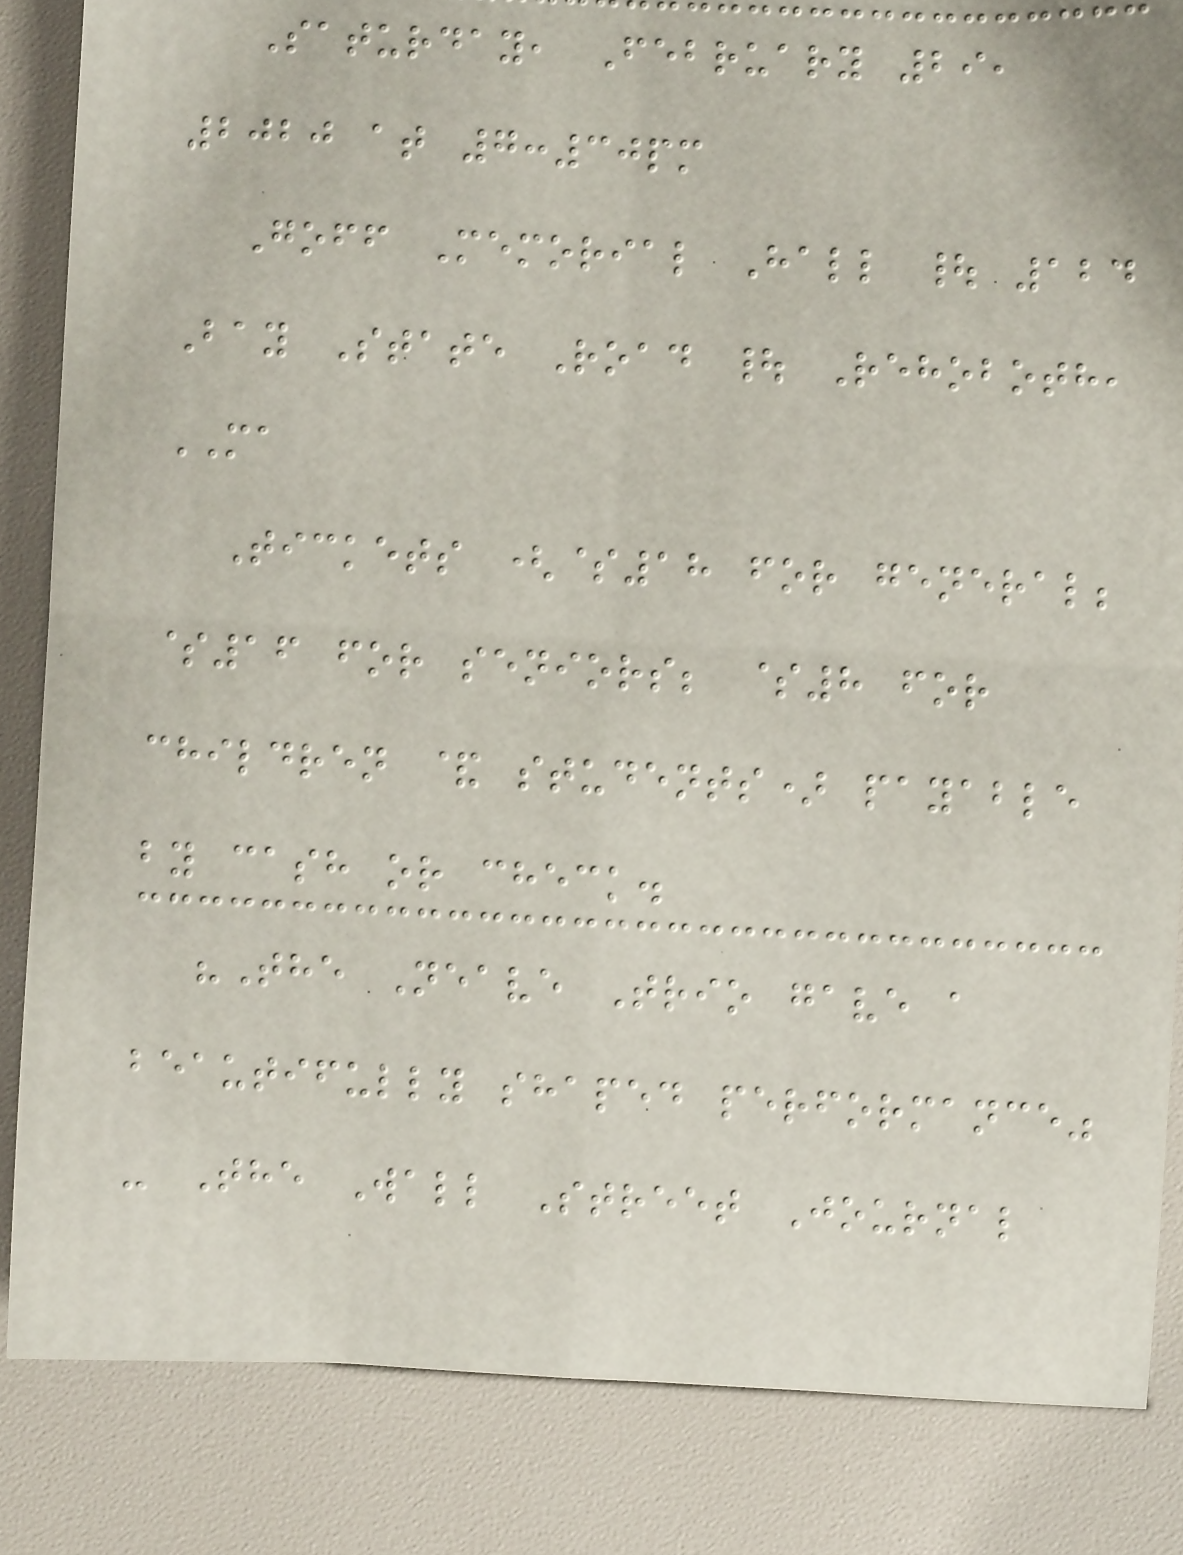Saturday, February 29,
2020 at 7:30pm
Goff Memorial Hall | 124
Bay State Road | Rehoboth,
MA
Tickets ($18 for general;
$16 for seniors; $8 for
children & students) payable
by cash or check.
"The Neave Trio gave a
beautifully shaped performance"
- The Wall Street Journal
